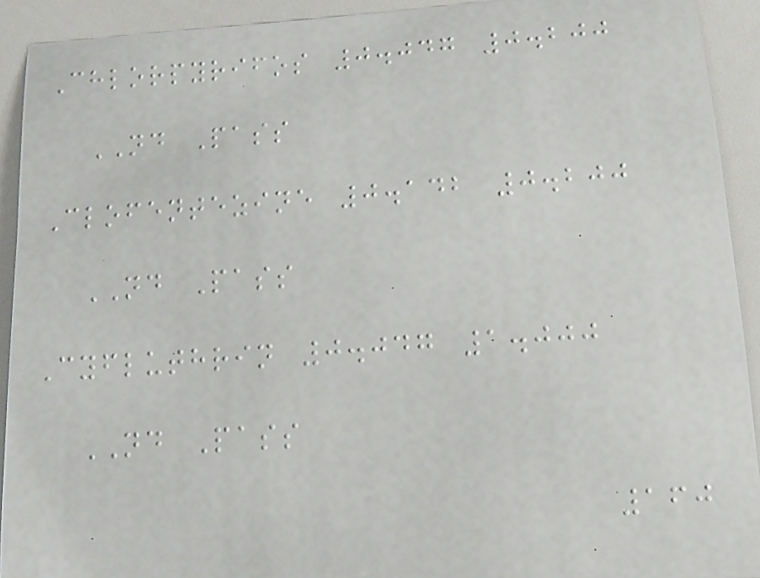Chlorpyrifos 0.047 0.200
ND Pass
Clofentezine 0.142 0.200
ND Pass
Cyfluthrin 0.047 1.000
ND Pass
160
